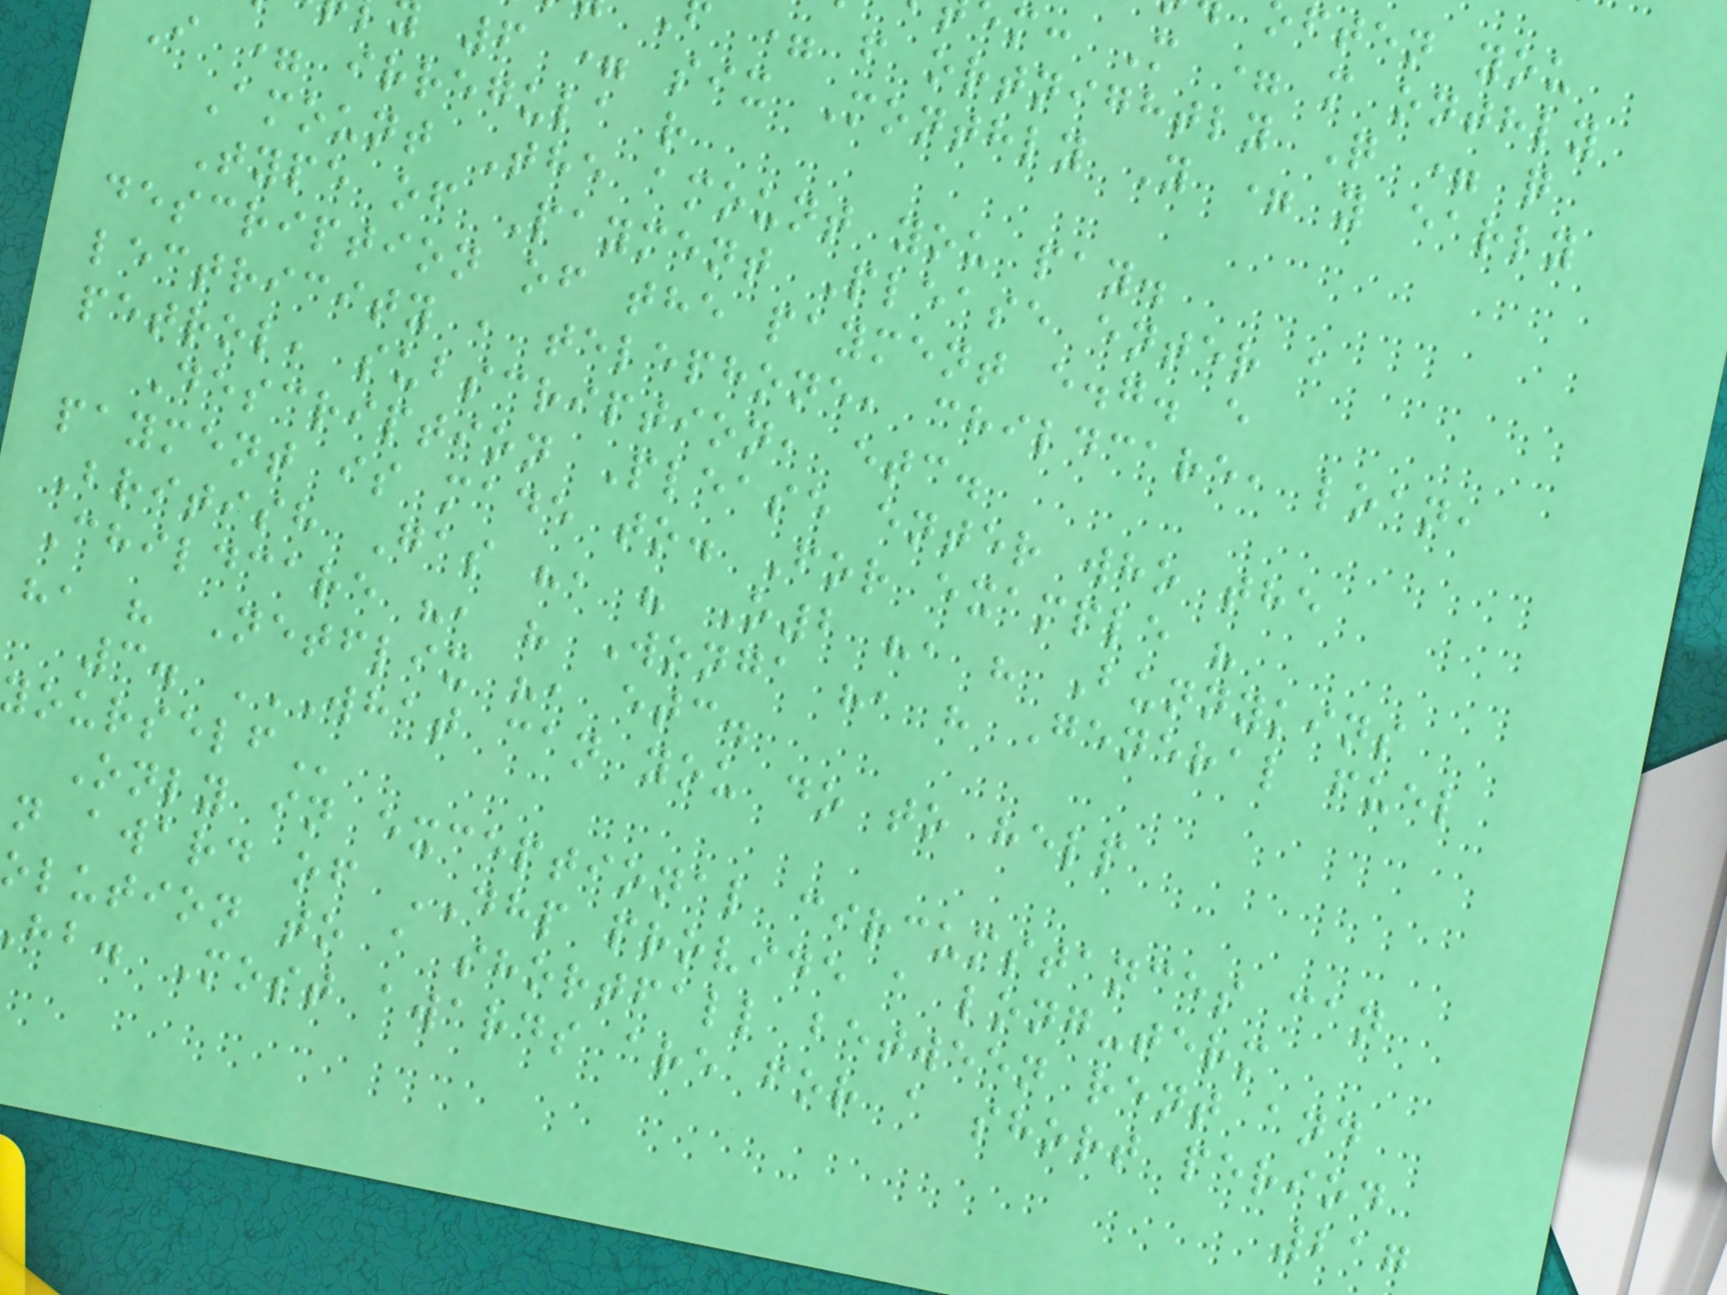m: M = m onthly
= f ortnightly Q = q
6 = six Monthly Y = y early
I = irregula r
Amount The amount you pay.
Type of Payment Please enter a
description of the payment e.g. e
lectricity , telephone, childcare, loan,
petrol, subscription, etc.
Description Please enter who the
payment is made to. For example "
British Gas ", " O2 ", " Bunnykins
Childcare ", " Wonga ", " General fuel
", " Netflix ", etc.
3. WHAT CAN YOU DO TO HELP
Only in exceptional circumstances can
n award of DHP provide a long-term
olution to a shortfall between rent and
hb. Most awards are for a short period
217
